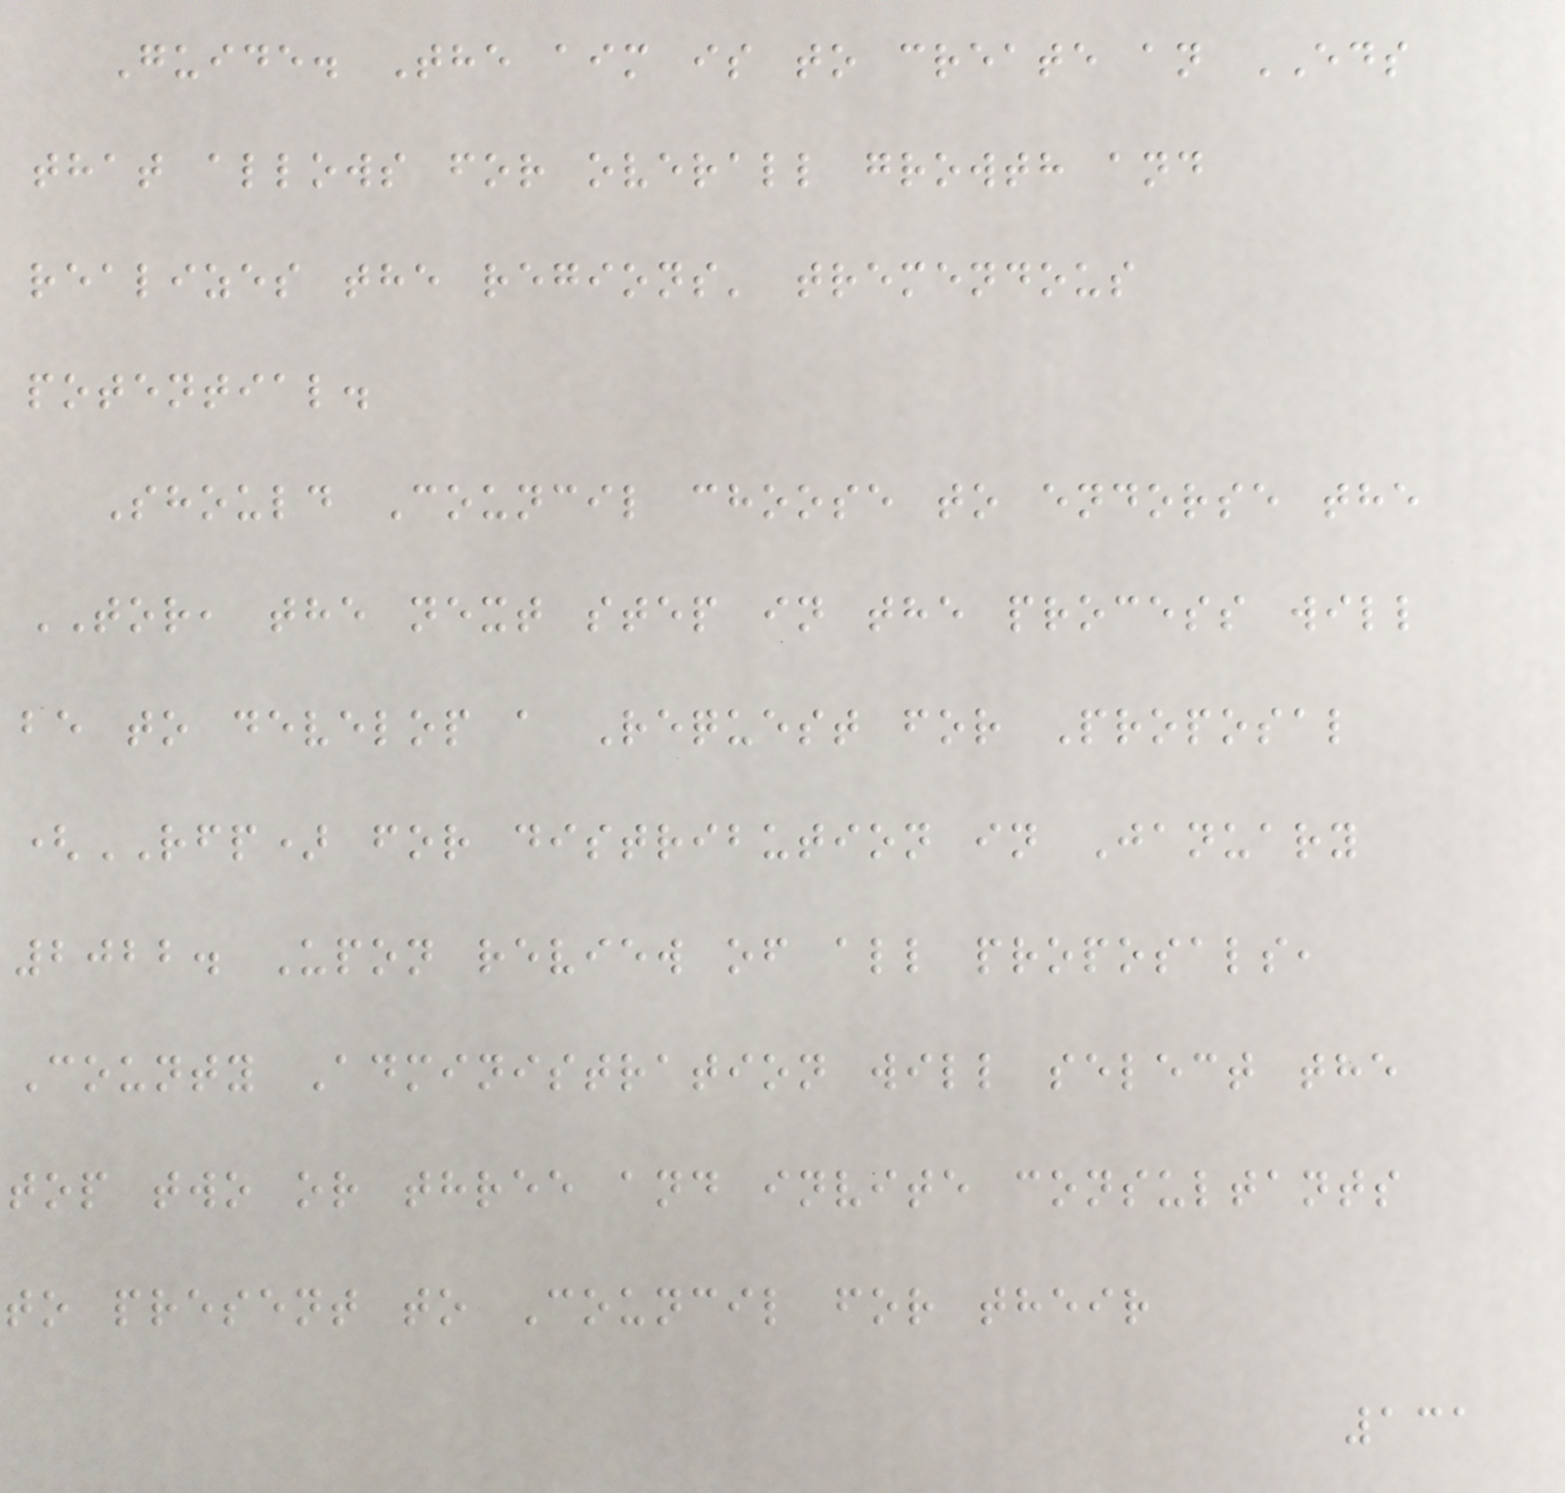Guide. The aim is to create an EDS
that allows for overall growth and
realizes the regions' tremendous
potential.
Should Council choose to endorse the
TOR, the next step in the process will
be to develop a Request for Proposal
(RFP) for distribution in January
2022. Upon review of all proposals,
County Administration will select the
top two or three and invite consultants
to present to Council for their
131
